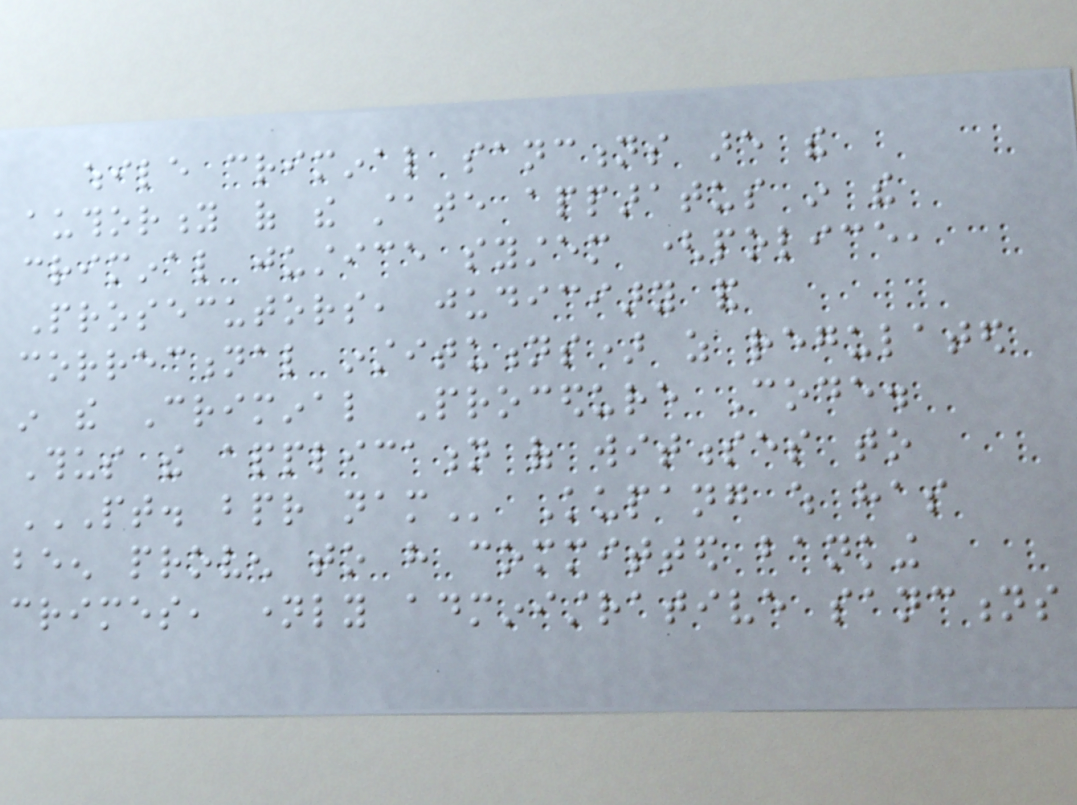while criminal sanctions are the
authority of the state apparatus in the
criminal justice system (police,
Prosecutors, judiciary and
correctional institutions) as regulated
in the Criminal Procedure Code.
Thus the application of witnesses to
PT. BPR NAM Kupang which has
been proven to have committed banking
crimes, namely administrative sanctions
